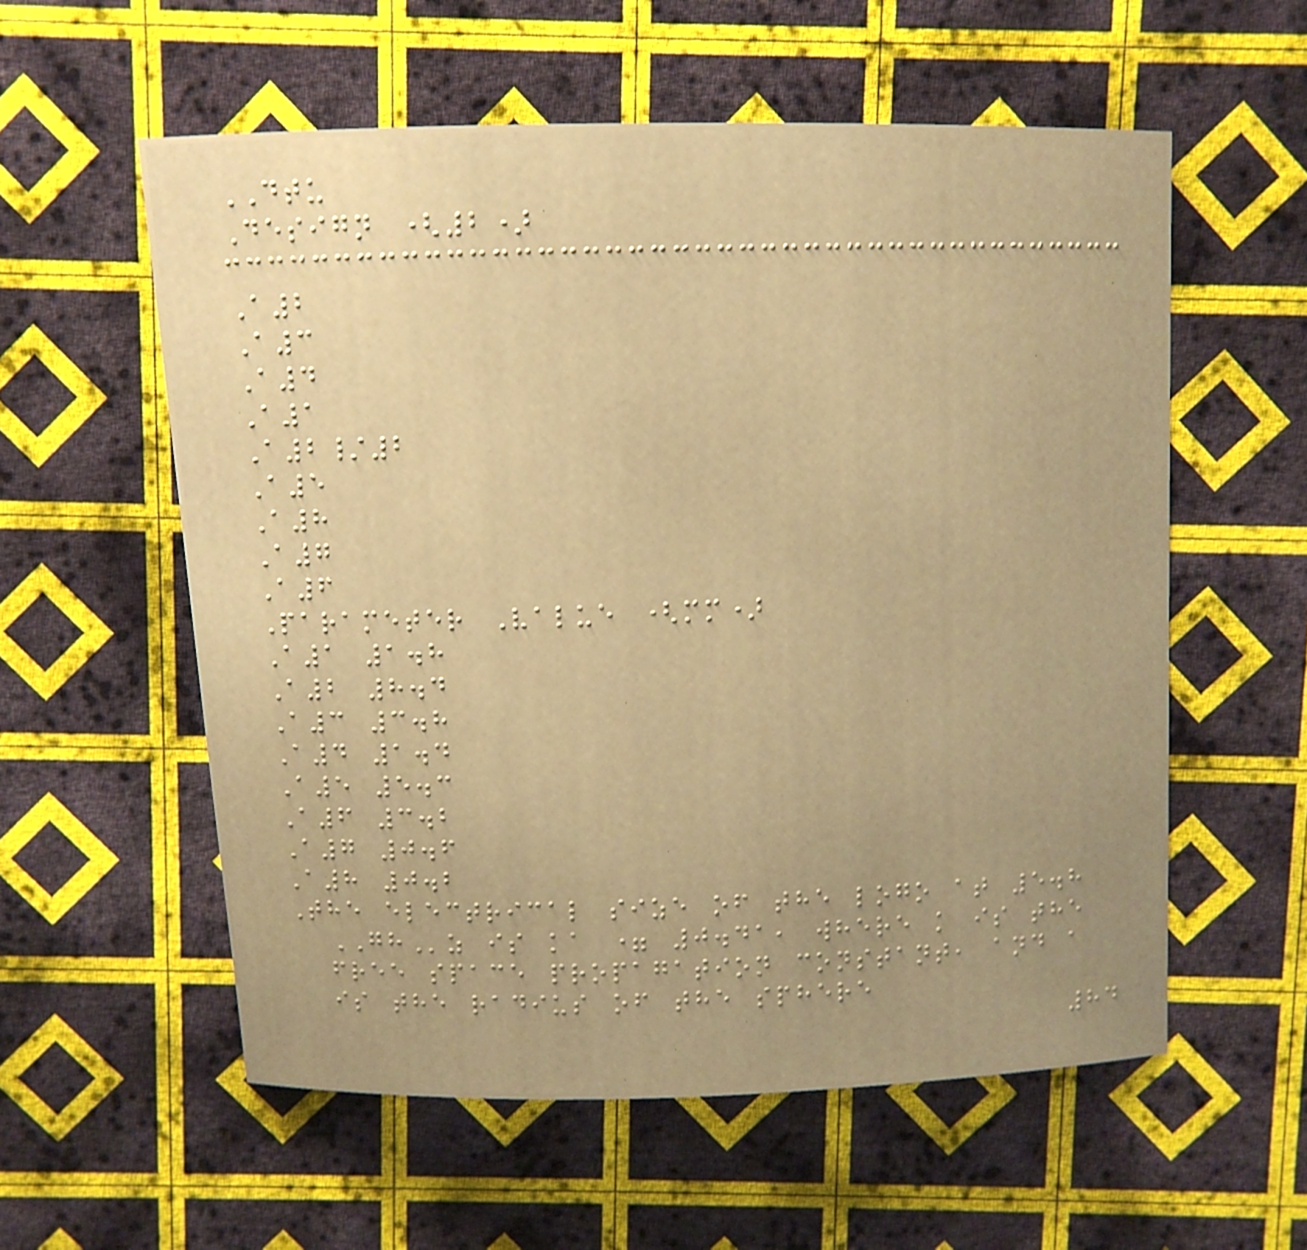DTU
Design (2)
A2
A3
A4
A1
A2/2
A5
A8
A7
A6
Parameter Value (mm)
A1 1.8
A2 8.4
A3 3.8
A4 1.4
A5 5.3
A6 3.2
A7 0.6
A8 0.2
The electrical size of the logo at 5.8
GHz is ka = 0.41, where k is the
free space propagation constant, and a
is the radius of the sphere
84
